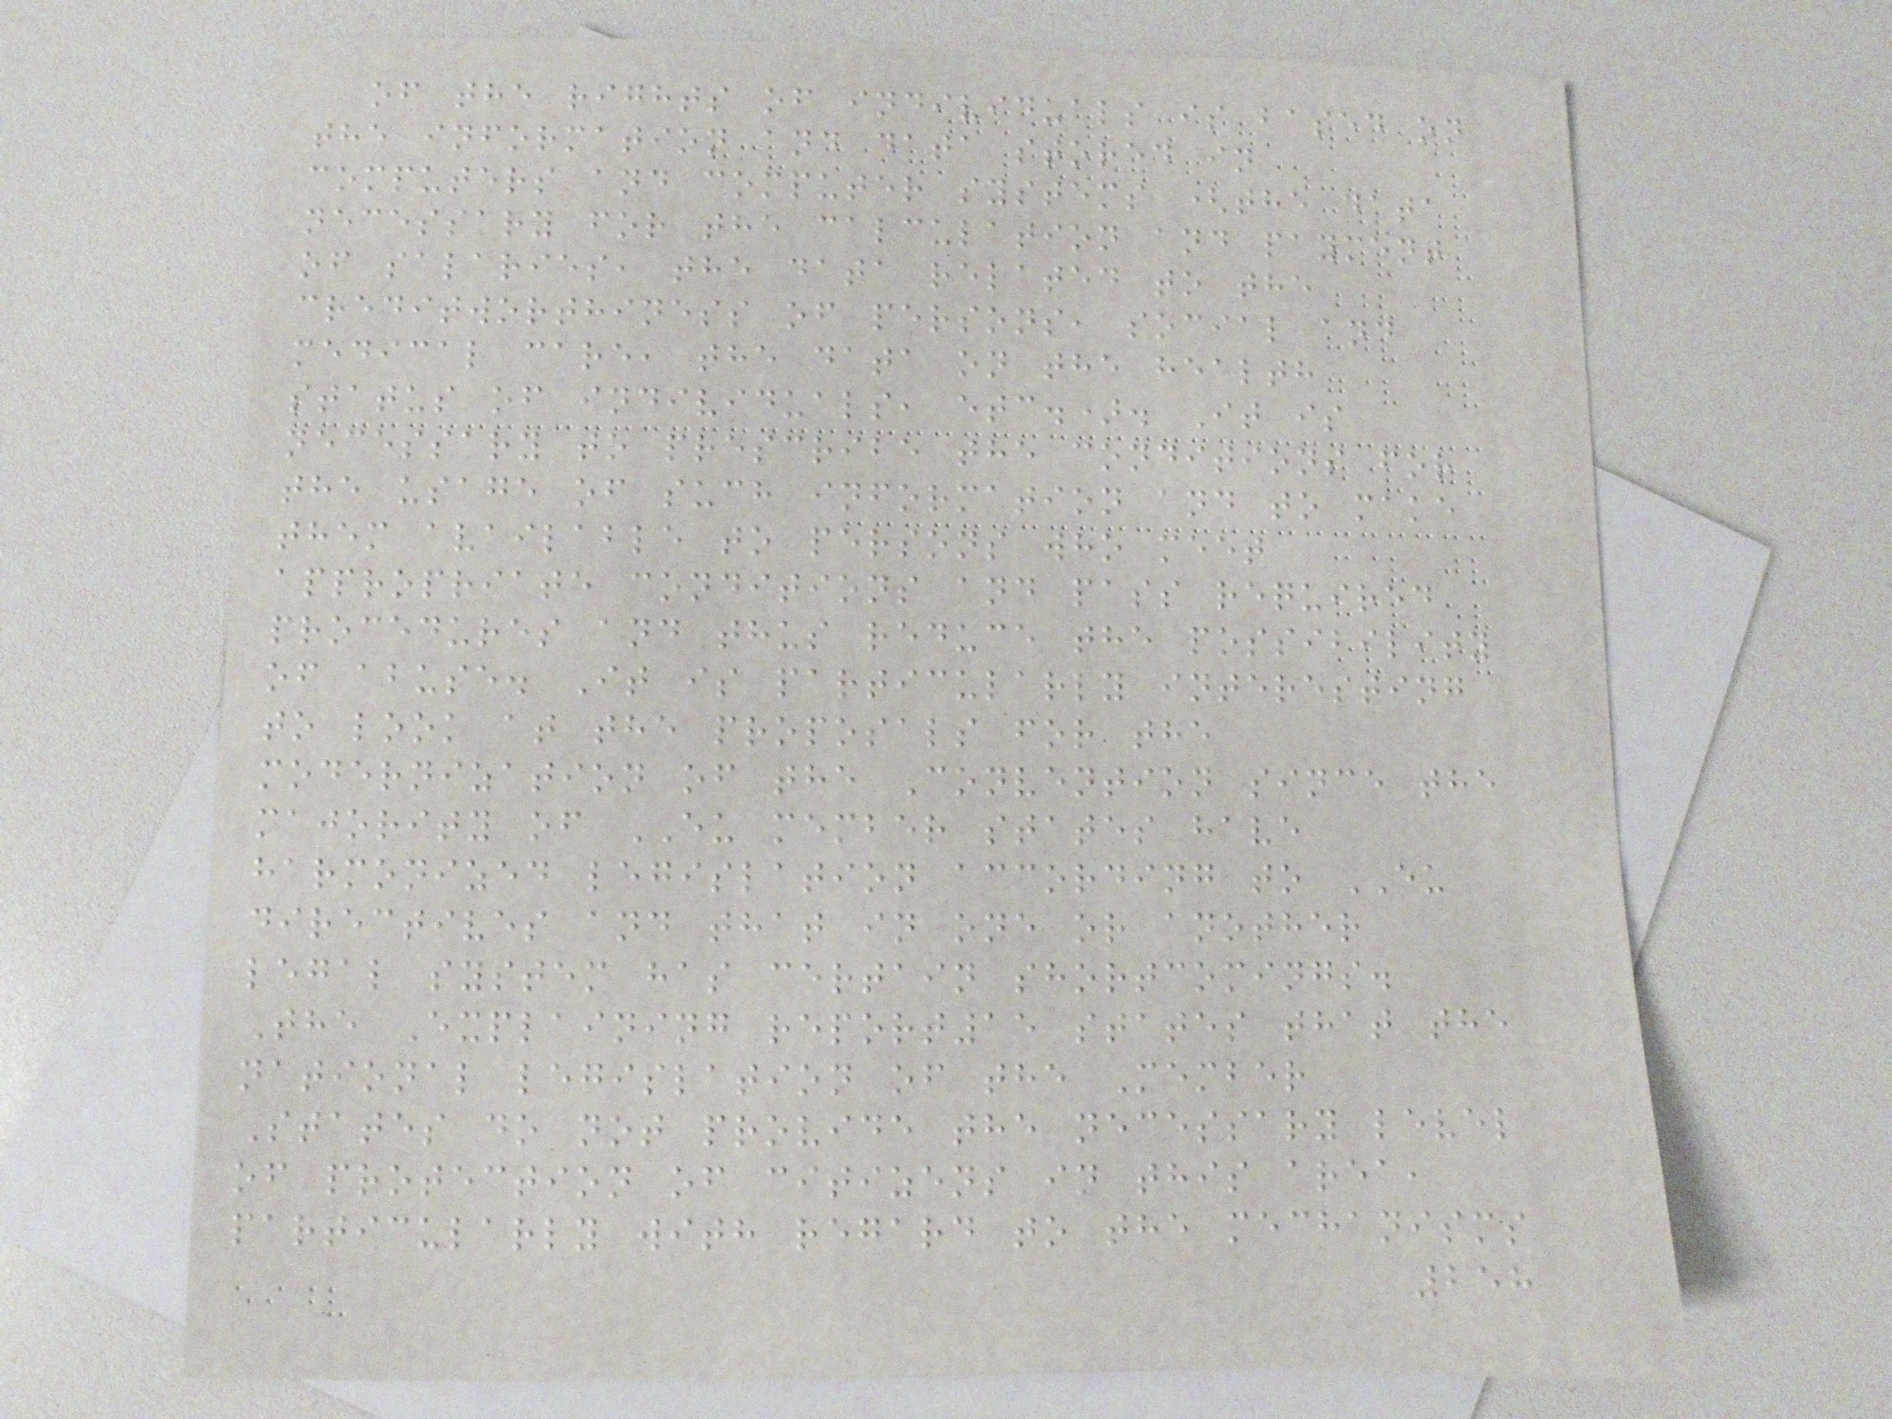of the rights of individuals is based on
the information and data stored in
computers and computer systems (the data
necessary for the calculation and payment
of salaries, the data related to the
creditworthiness of persons, social and
medical care, the data on the health
status of individuals, etc.). It is
necessary to prescribe the conditions for
the usage of such information and to make
them available to persons who meet
appropriate conditions and pass required
procedures and thus reduce the possibility
of abuse. It is particularly interesting
to look at the proposals for the
modernization of the Convention since the
majority of EU member states have
harmonized legislation according to EU
directives and that in one or another
legal system has certain shortcomings.
The Explaining report15 states that the
national legislation of the Member
States do not provide the necessary level
of protection of citizens in this area,
particularly with regard to the mechanisms
258
